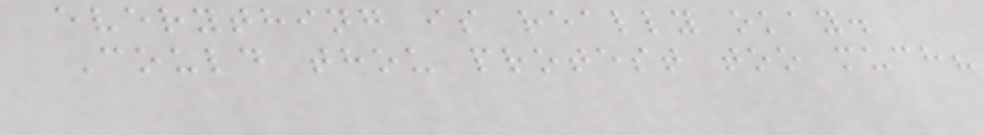everything is really okay.
Could thou protest too much?
